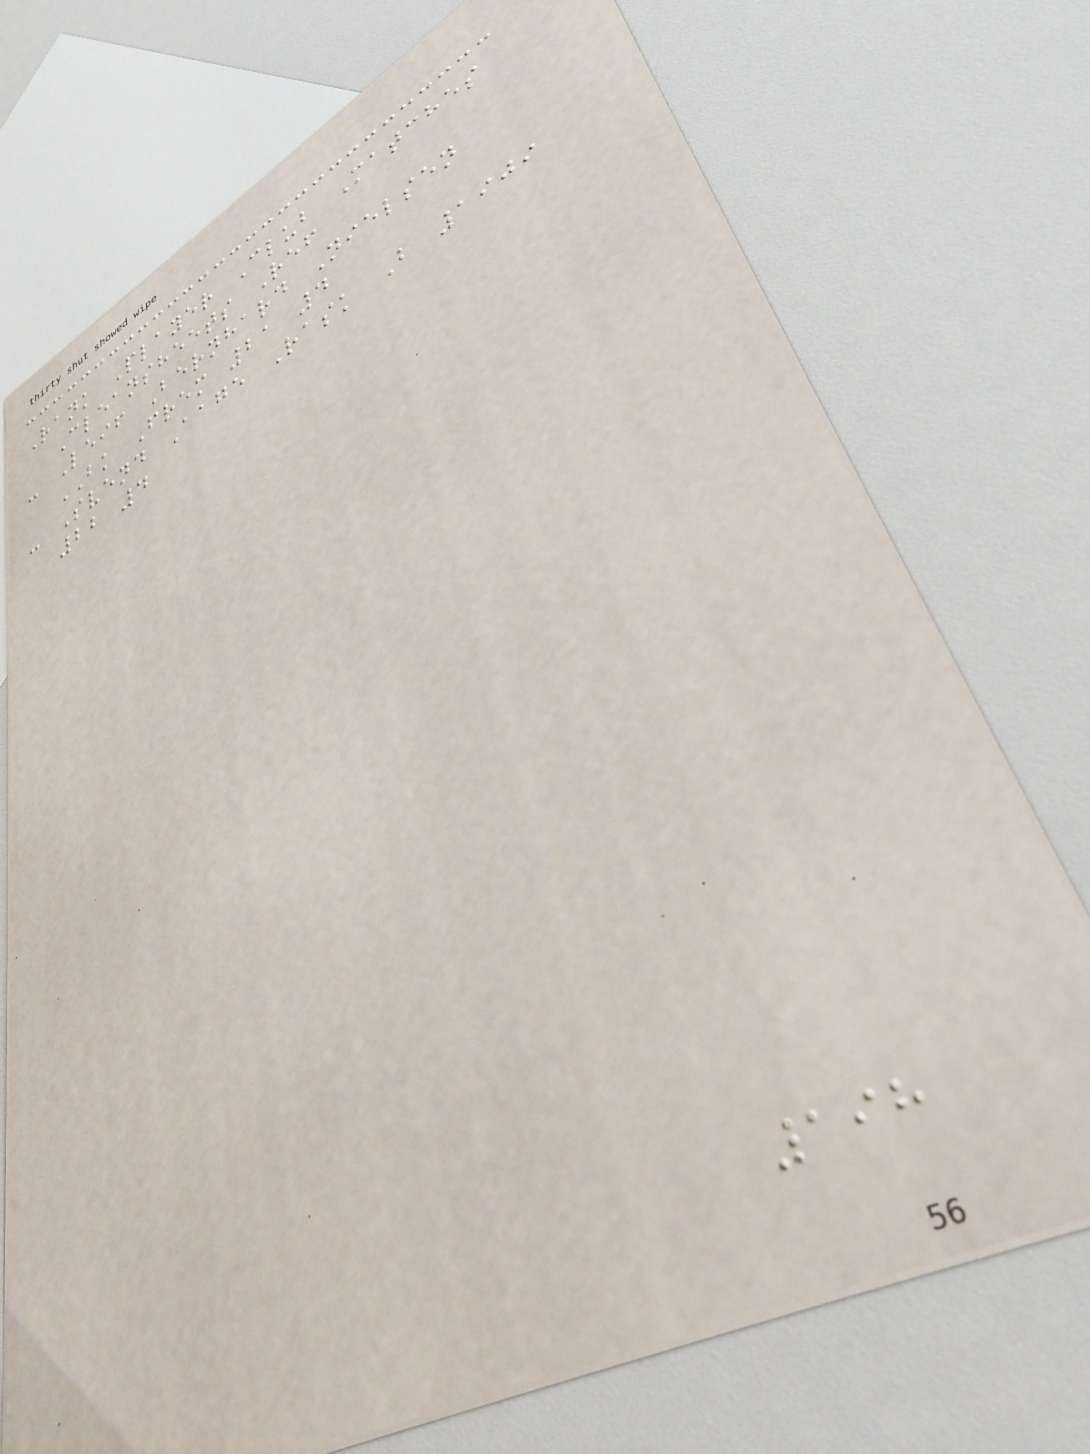Rank Player Club Matches
Cleansheets Ref
- Leif Bernhard Nielsen
BK Frem 21 4
- Svend Aage Rask B 1909
22 4
198
